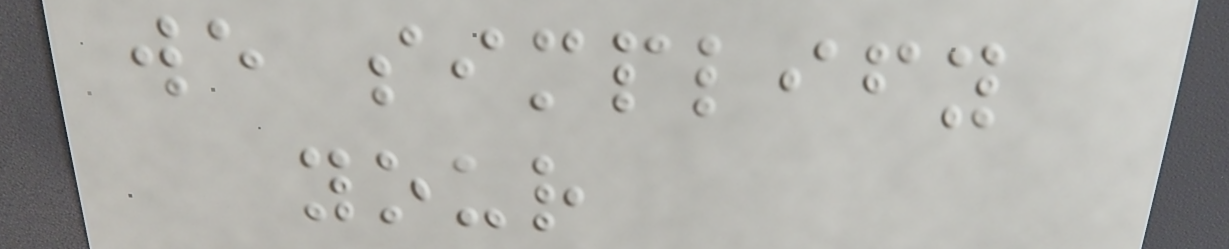we simplify
your
